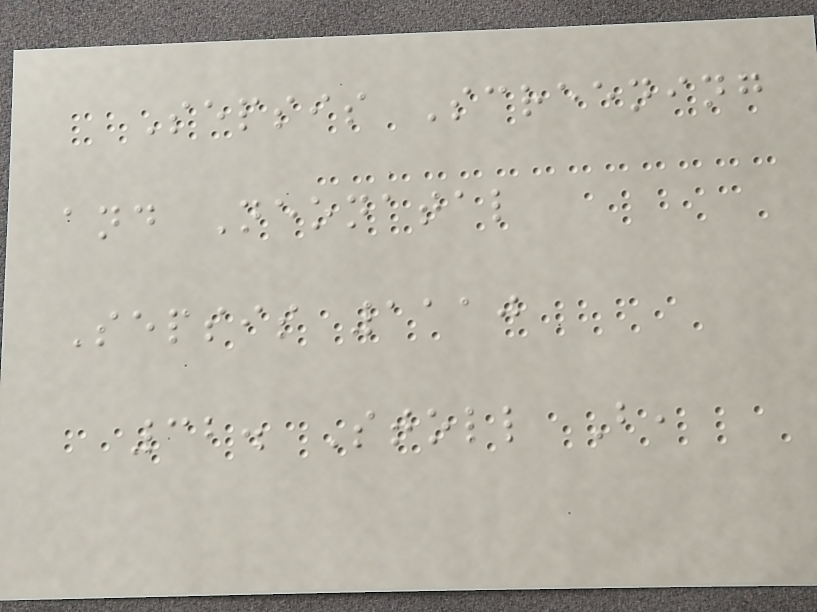Sepsis Screening
and Neonatal
Sepsis 1110
32. Stoll B,
